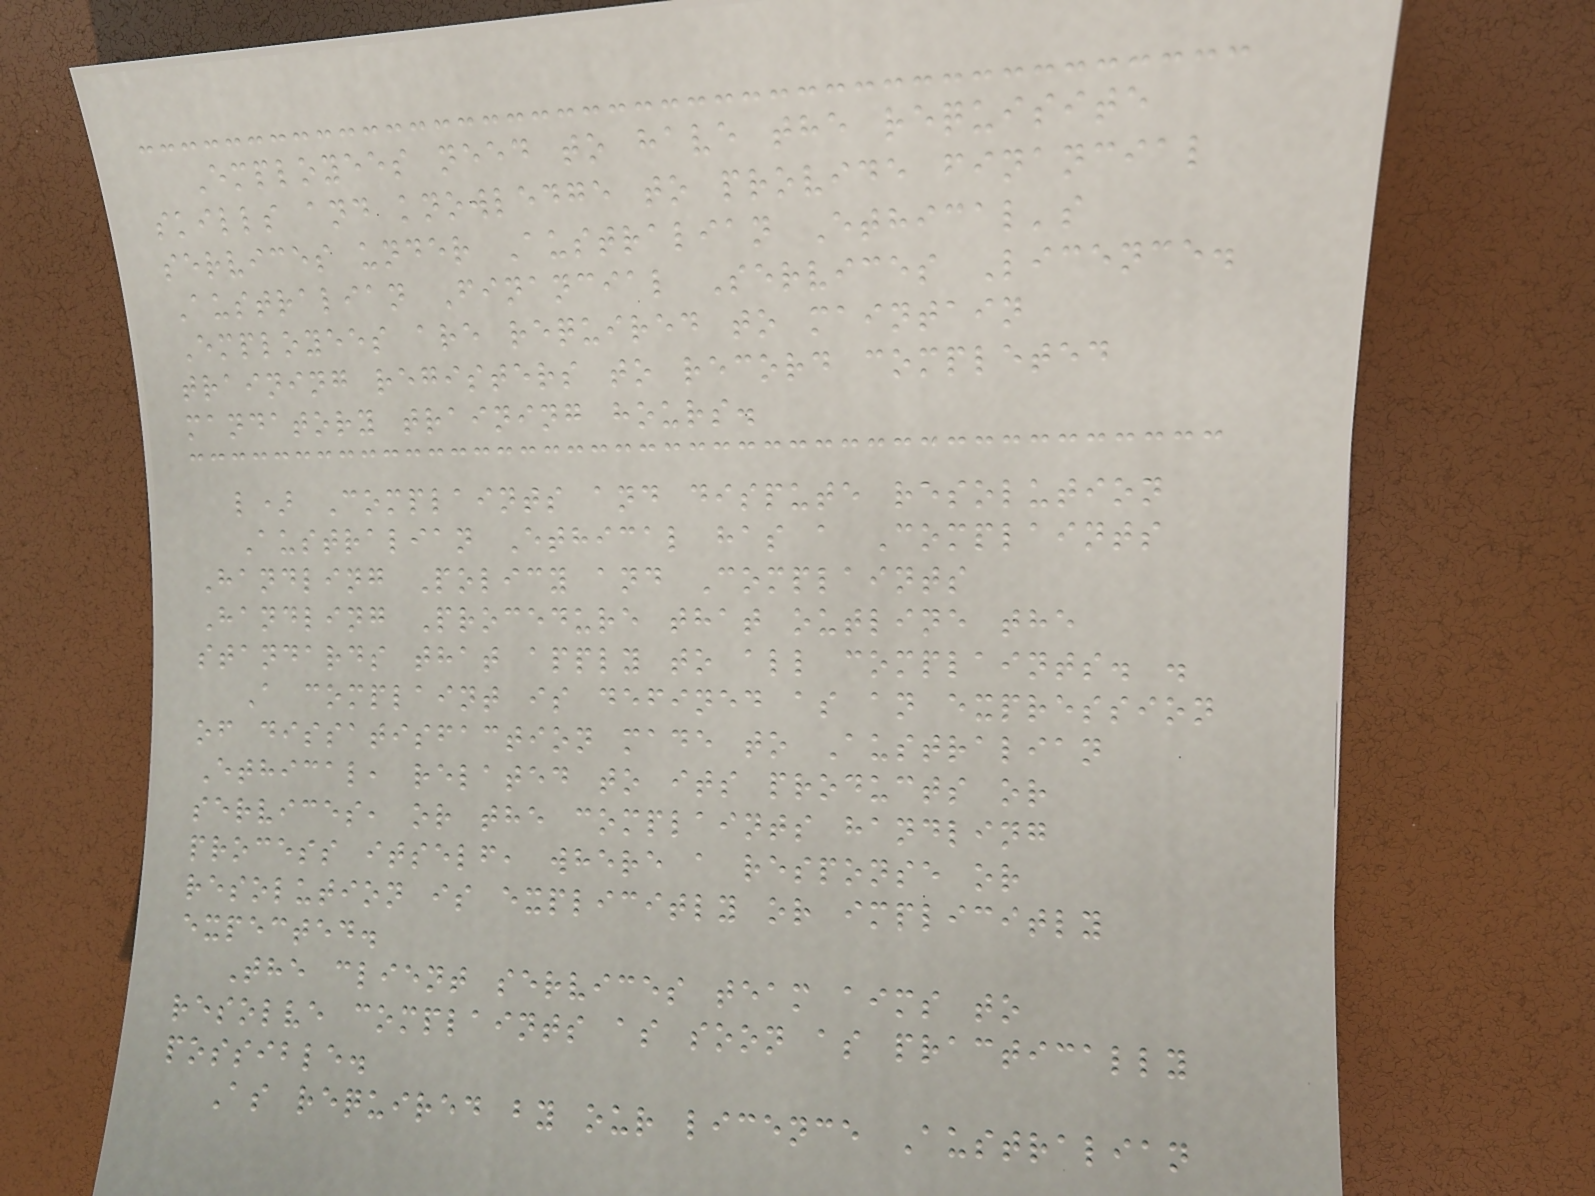Employees need to have the requisite
skills and knowledge to provide financial
services under Australian Ethical's
Australian Financial Services Licence.
Employees are required to maintain
training registers to record completed
mandatory training hours.
l) Complaints and dispute resolution
Australian Ethical has a Complaints
Handling Policy and Complaints
Handling Procedure that outline the
standards that apply to all complaints. .
A complaint is defined as an expression
of dissatisfaction made to Australian
Ethical, related to its products or
services, or the complaints handling
process itself, where a response or
resolution is explicitly or implicitly
expected.
The client services team aims to
resolve complaints as soon as practically
possible.
As required by our licence Australian
